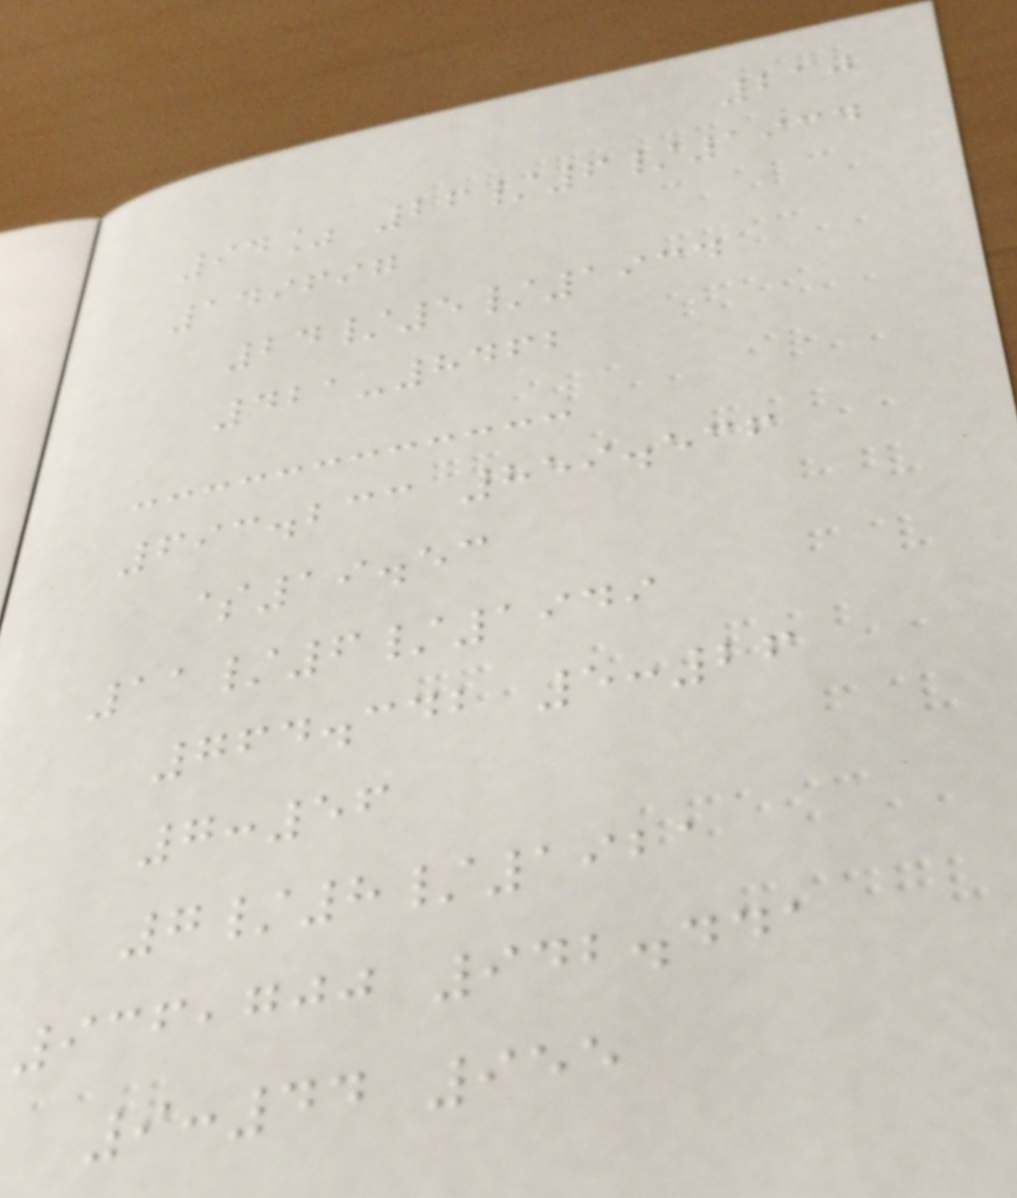210
94% 26/6/1934
149697
24/5/1934
421-8462
693.233 859.536
$19.53
11/6/1949
764.342 5:26
7:56
7/8/1921
936,700 942.441
9:44 955
